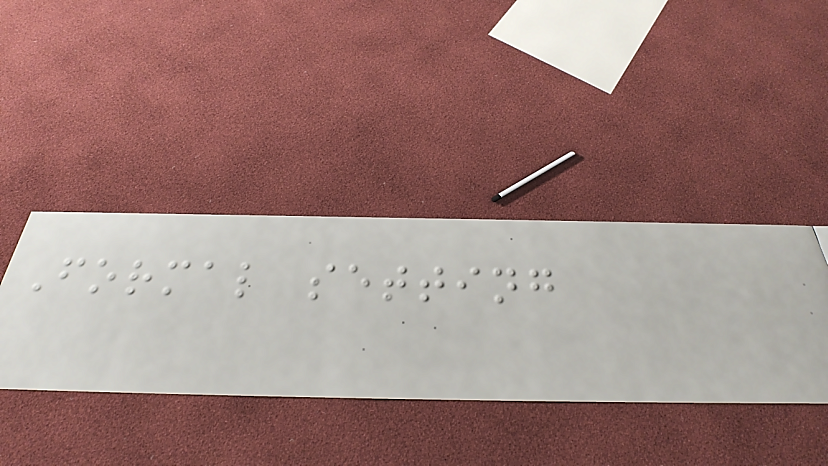Formal setting
